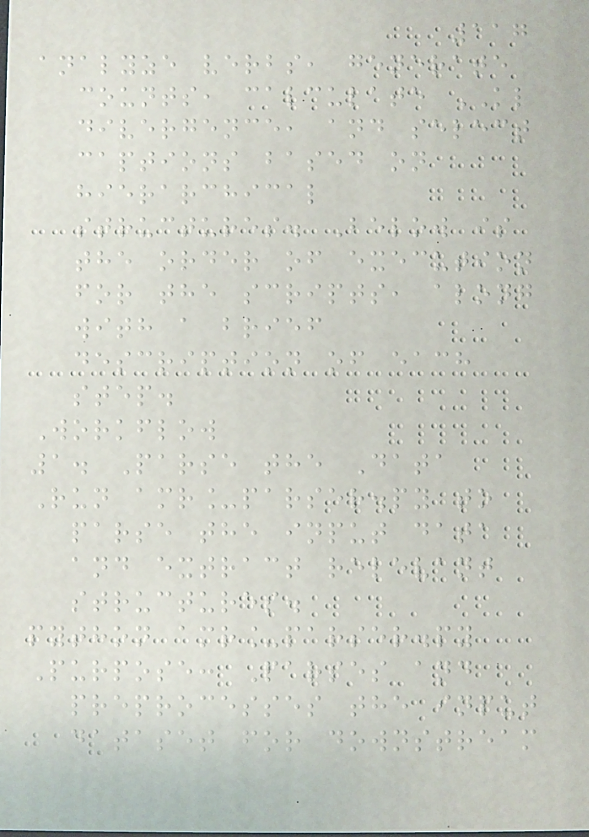117
analyze verbs, generate
counts, calculate KL
divergence, and select
captions based on
hierarchical
structures. Below is
the order of execution
for the scripts, along
with a brief
description of each
step.
Workflow
1. Parse the Data
Run amr_parser.py to
parse the input data
and extract relevant
structures.
python amr_parser.py
Purpose: Parses and
preprocesses the input
dataset for downstream
